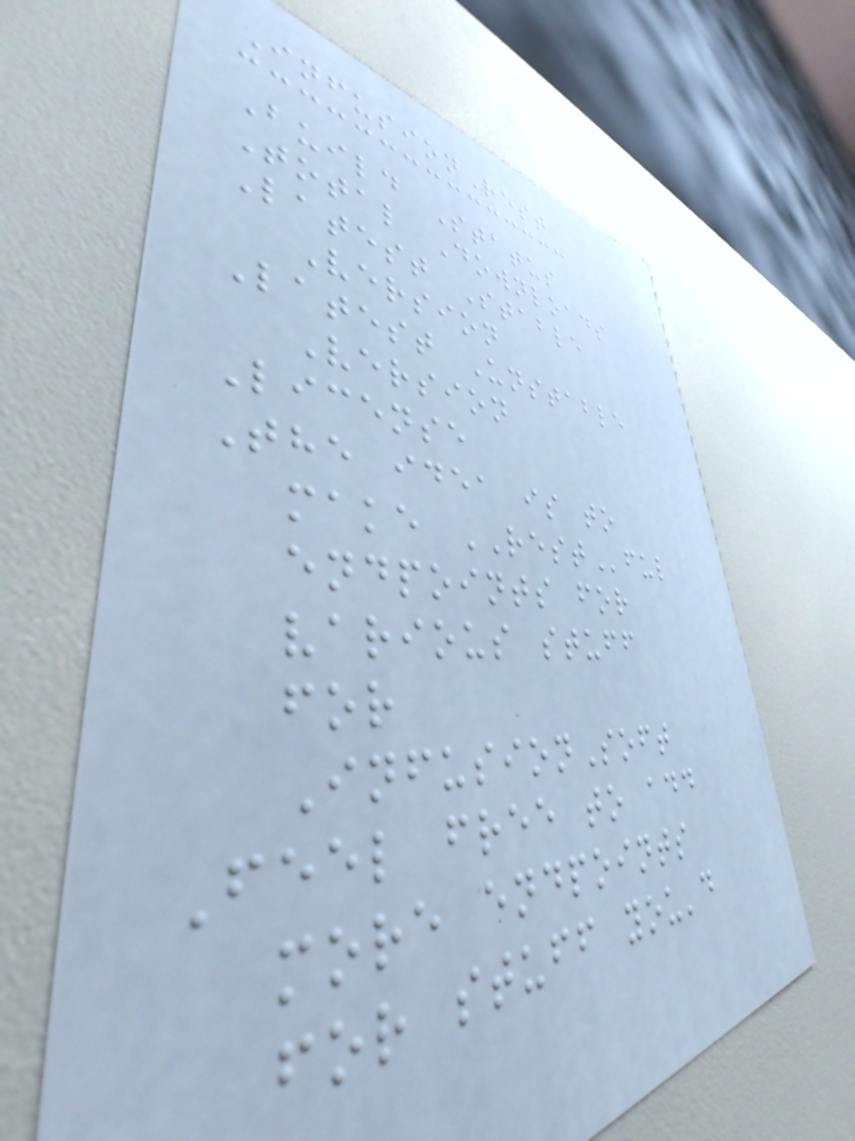InfusionRest
Build Status
Total Downloads
Latest Stable
Version
Latest Unstable
Version
License
The idea is to
make RESTful
endpoints for
various stuff
for
InfusionSoft
Feel free to add
more endpoints
for stuff you'd
